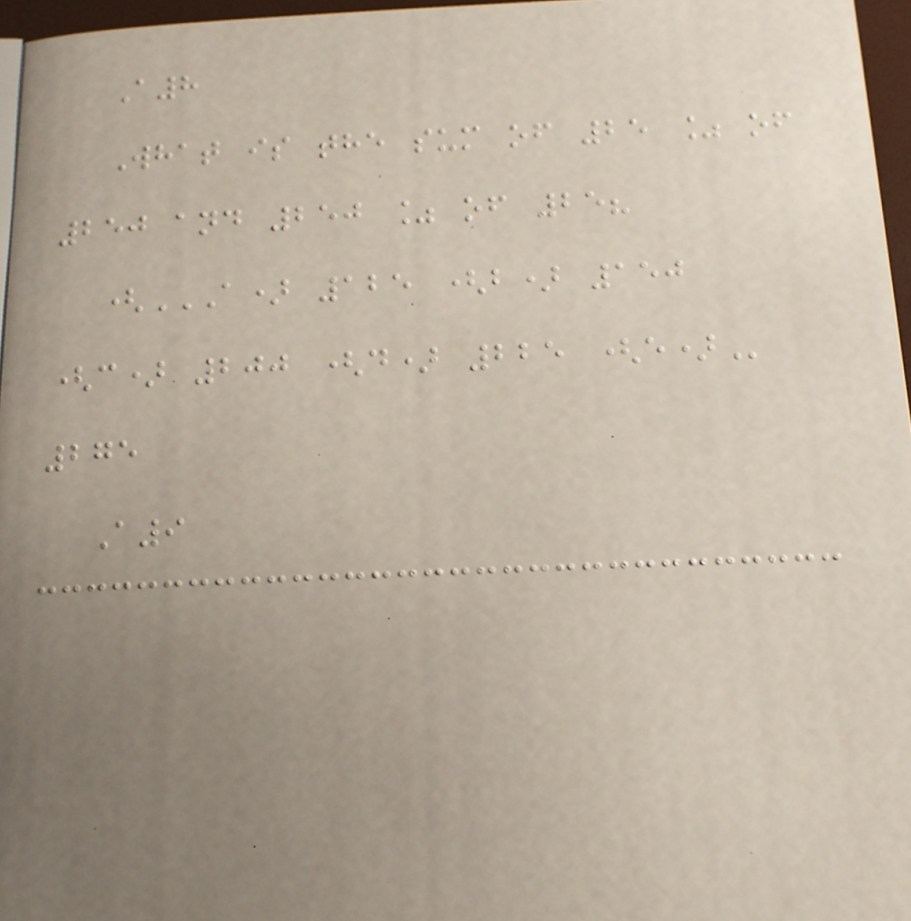A8
What is the sum of 25 % of
250 and 250 % of 25?
(A) 125 (B) 150
(C) 200 (D) 225 (E)
275
A9
